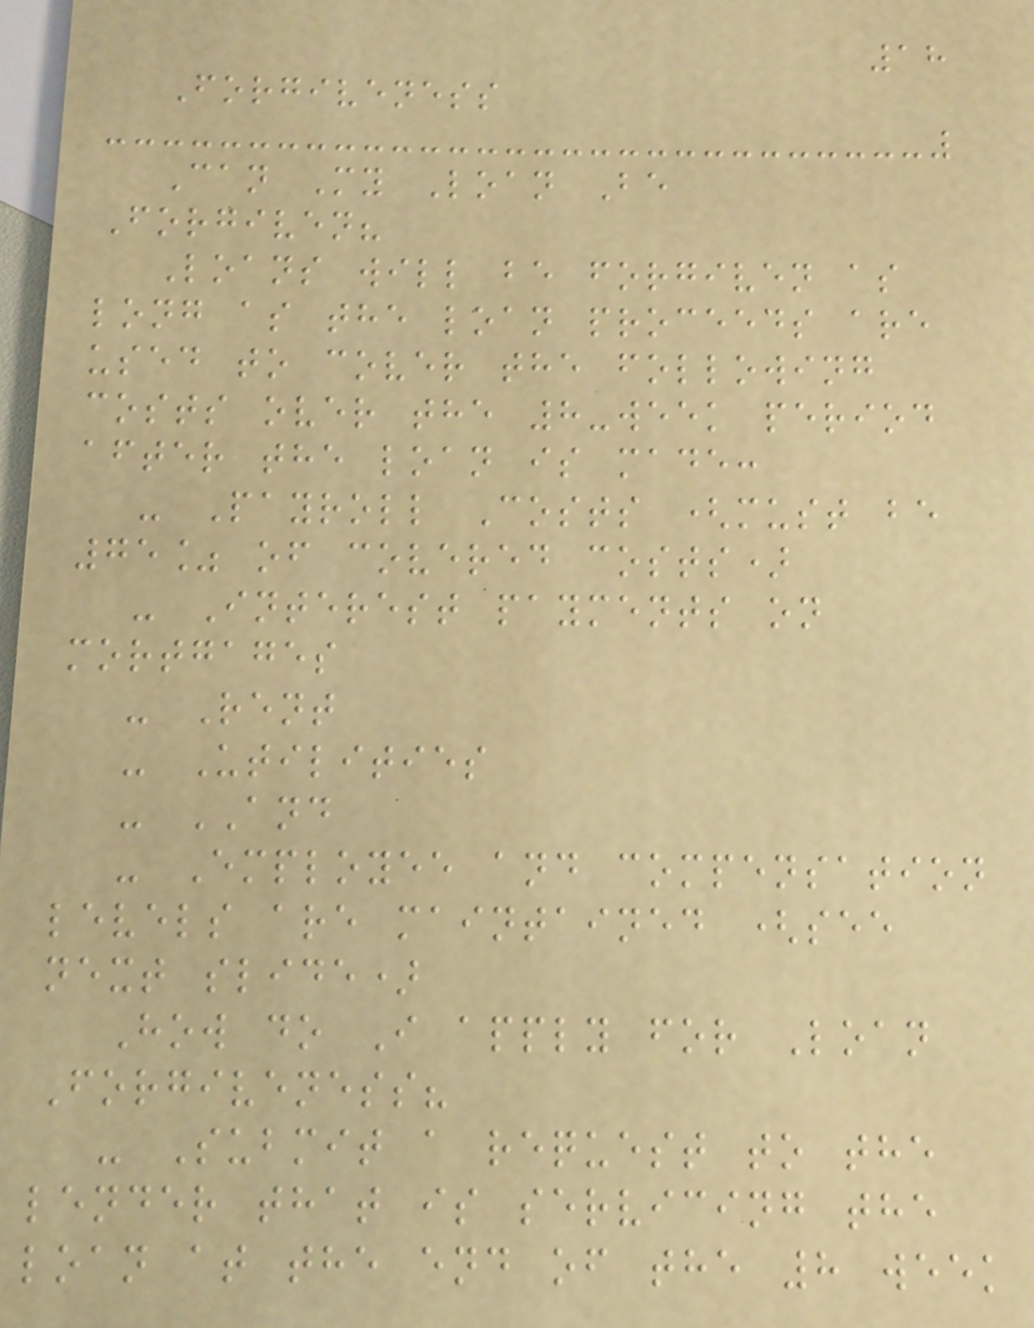18
Forgiveness
Can My Loan Be
Forgiven?
Loans will be forgiven as
long as the loan proceeds are
used to cover the following
costs over the 8-week period
after the loan is made:
- Payroll Costs (must be
75% of covered costs)
- Interest payments on
mortgages
- Rent
- Utilities
- AND
- Employee and compensation
levels are maintained (see
next slide)
How do I apply for Loan
Forgiveness?
- Submit a request to the
lender that is servicing the
loan at the end of the 8 week
